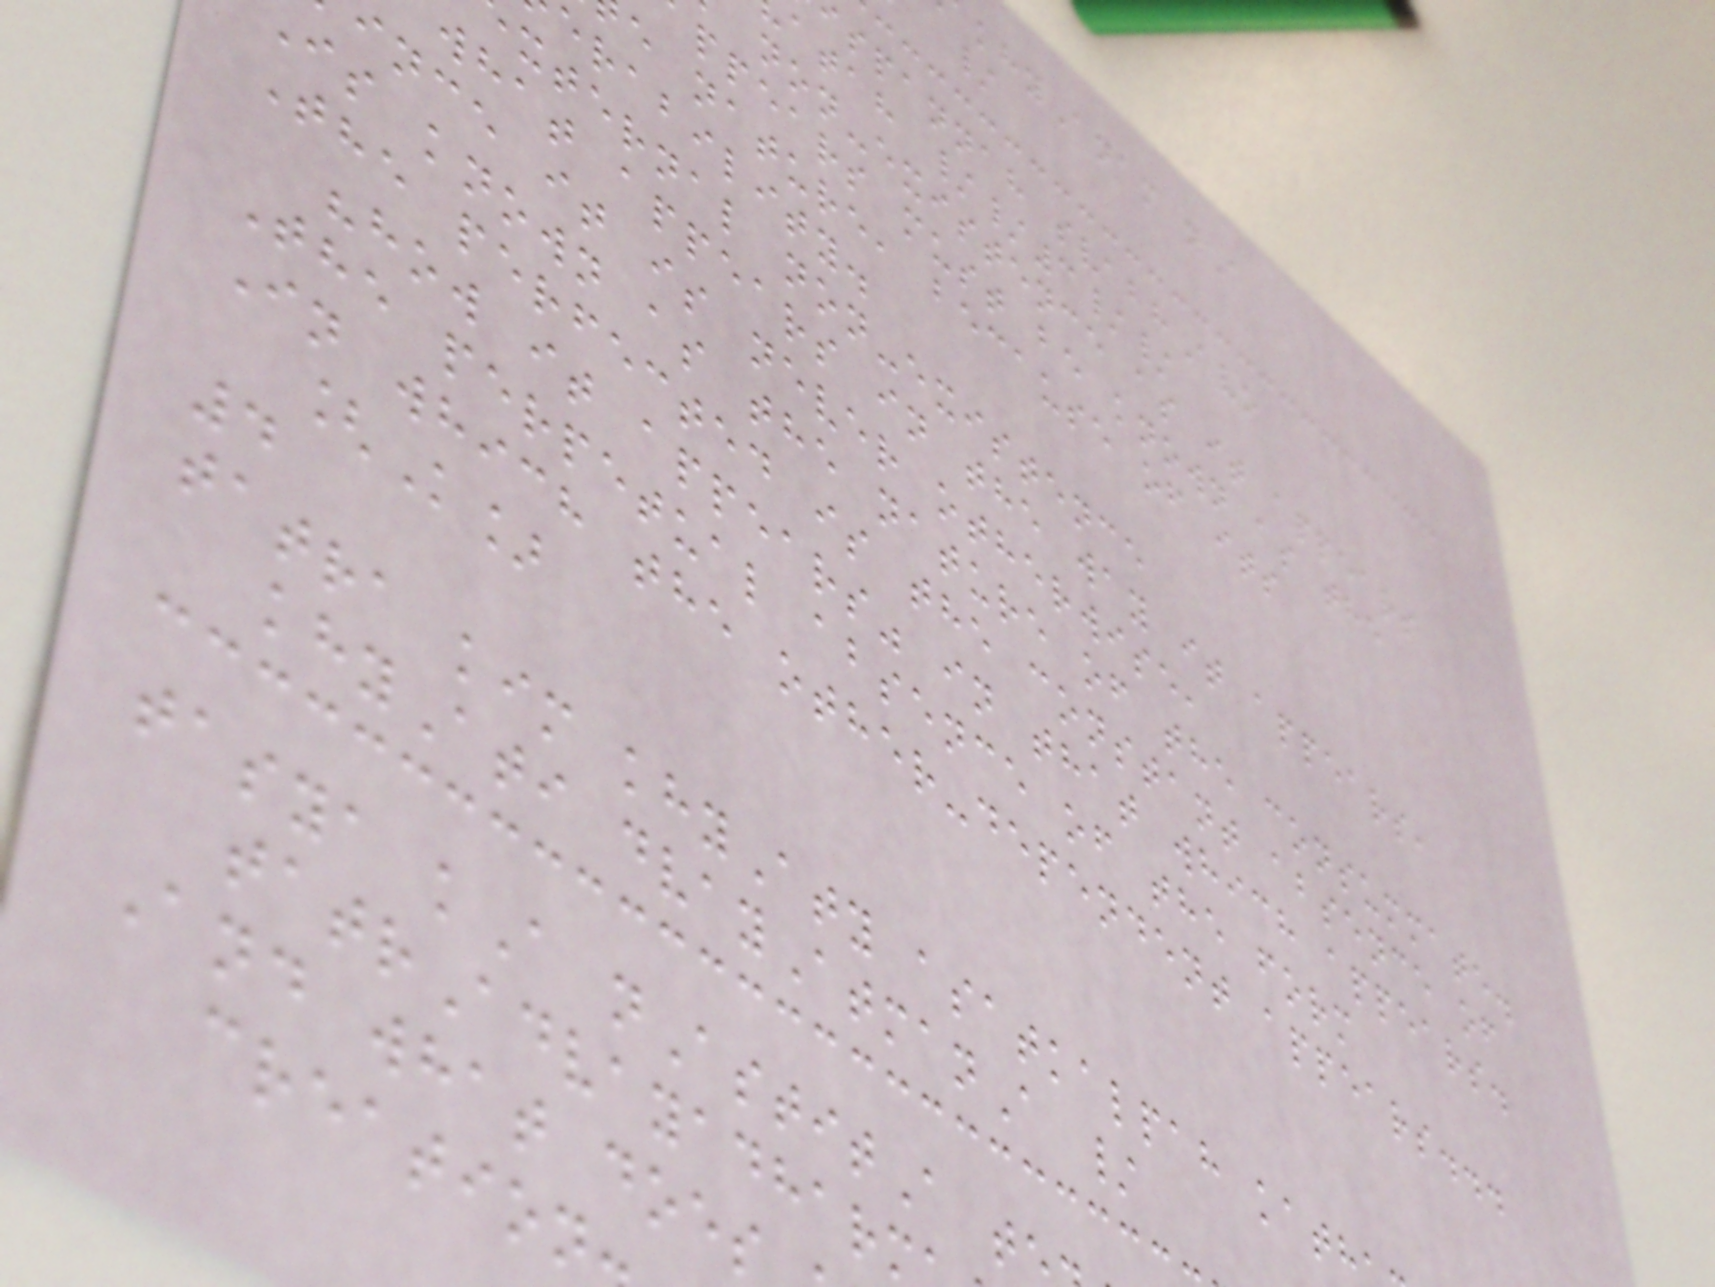khyAnam yA
spannah svabhAvo
atah //3//
non-existence as it appears
ppears must be known as the
e nature, because of its
erability.
xternal non-existence
what appears in the way it appears,
ince it is never otherwise,
is known as the nature of the consummate.
The perfected is the constant absence of
"how it appears" in that which appears.
The perpetual absence of the form
In which the other-dependent appears...
[K]
4
tatra kim khyAty asatkalpah kath
khyAti dvayAtmanA /
tasya kA nAstitA t
tatrAdvayadhar
And what does
